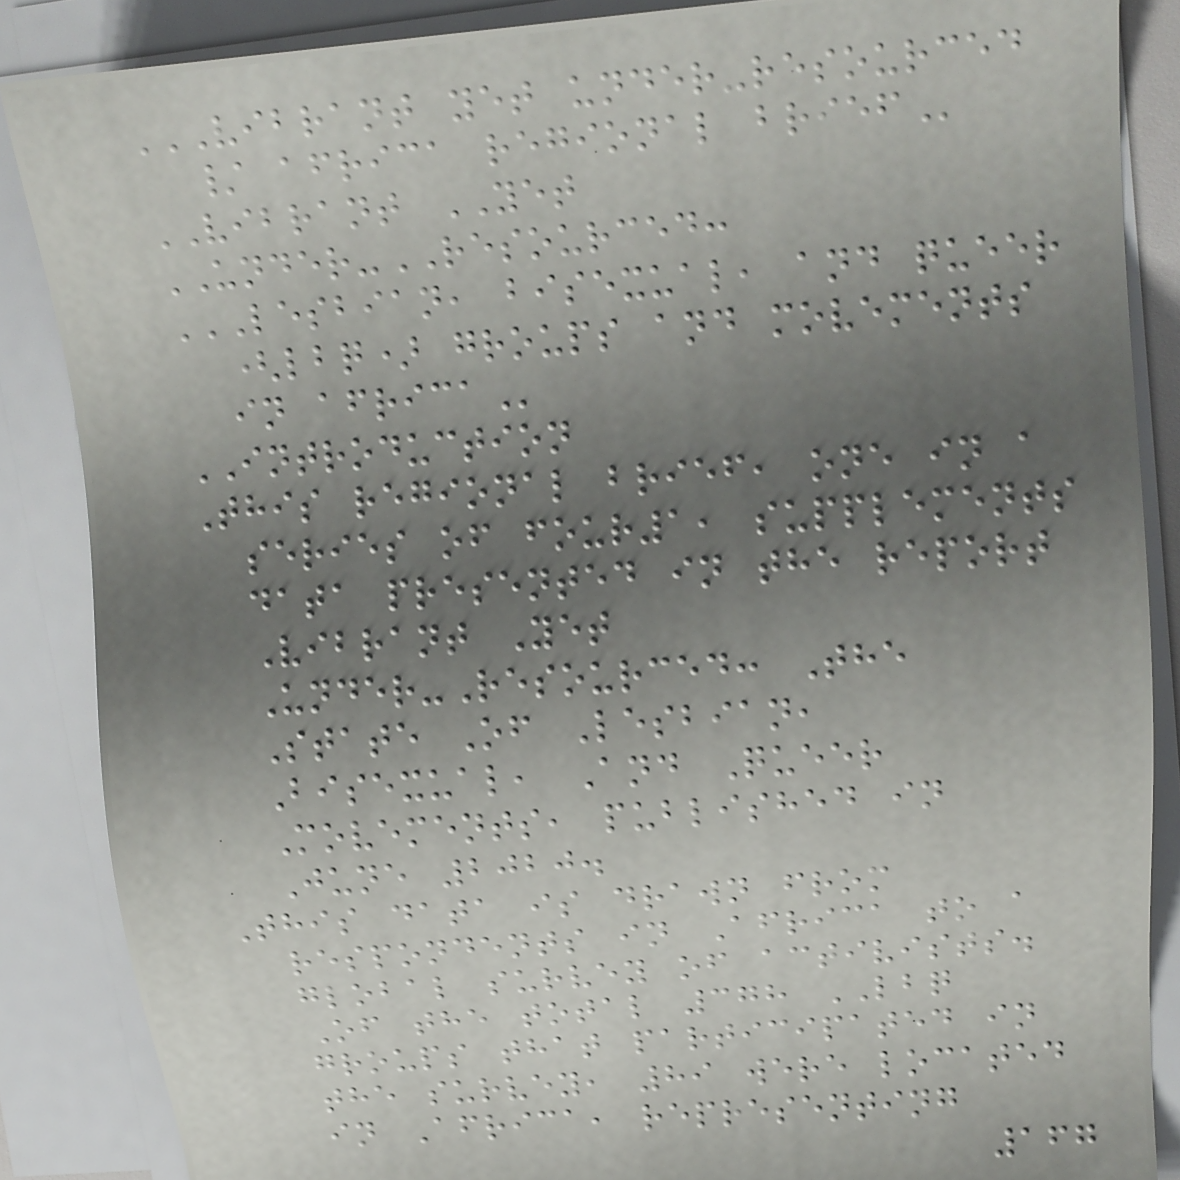VIBRANT YET UNDER-RESOURCED
/ AFRICA REGIONAL BRIEF
VIBRANT YET
UNDER-RESOURCED:
LESBIAN, BISEXUAL, AND QUEER
(LBQ) GROUPS AND MOVEMENTS
IN AFRICA
INTRODUCTION
This regional brief, one in a
series of four1, supplements
data presented in the report
Vibrant Yet
Under-Resourced: The
State Of Lesbian,
Bisexual, And Queer
Movements, published in
June 2020.
This data is drawn from
respondents in Africa to a
global survey of activists.
Of the total 378 LBQ
groups that participated in
the survey, 89 were located
in Africa, representing
167
